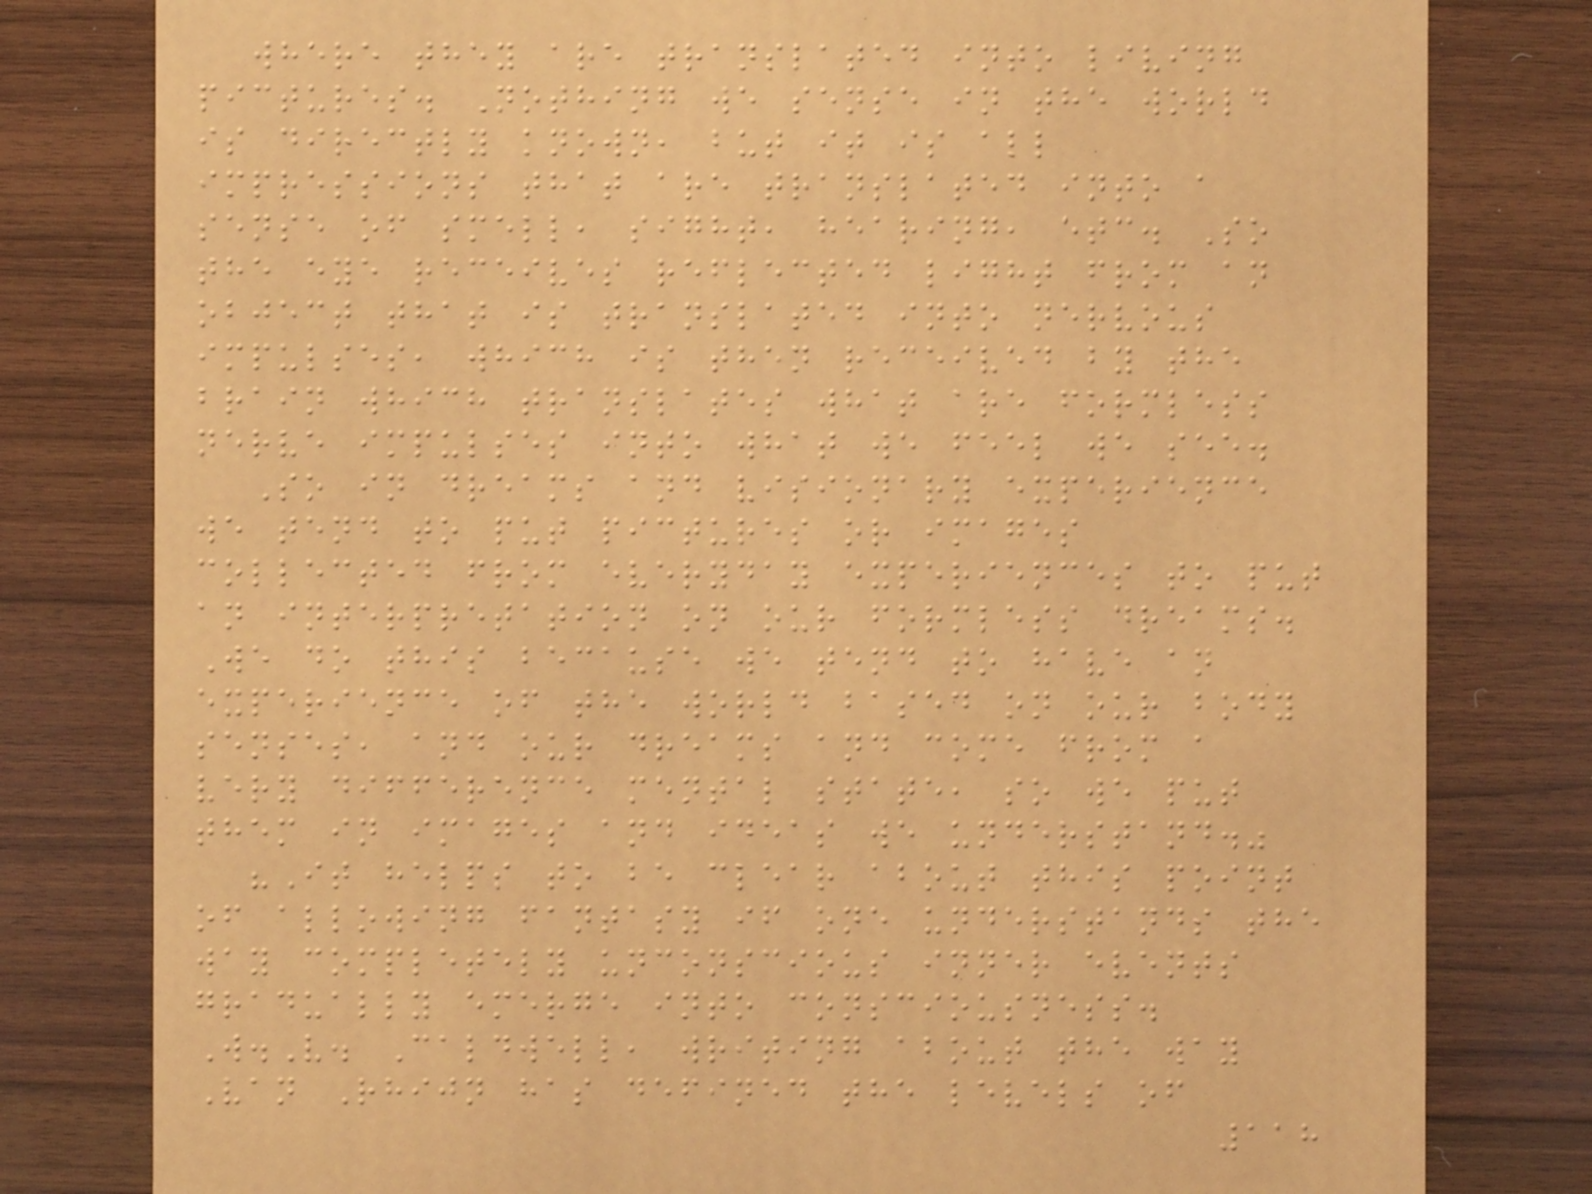where they are translated into living
pictures. Nothing we sense in the world
is directly known, but it is all
impressions that are translated into a
sense of smell, sight, hearing, etc. So
the eye receives reflected light from an
object that is translated into nervous
impulses, which is then received by the
brain which translates what are formless
nerve impulses into what we feel we see.
So in dreams and visionary experience
we tend to put pictures or images
collected from everyday experiences to put
an interpretation on our formless dreams.
We do this because we tend to have an
experience of the world based on our body
senses, and our dreams and come from a
very difference mental state, so we put
them in images and ideas we understand."
"It helps to be clear about this point
of allowing fantasy if one understands the
way completely unconscious inner events
gradually emerge into consciousness.
W.V. Caldwell, writing about the way
Van Rhijn has defined the levels of
118
